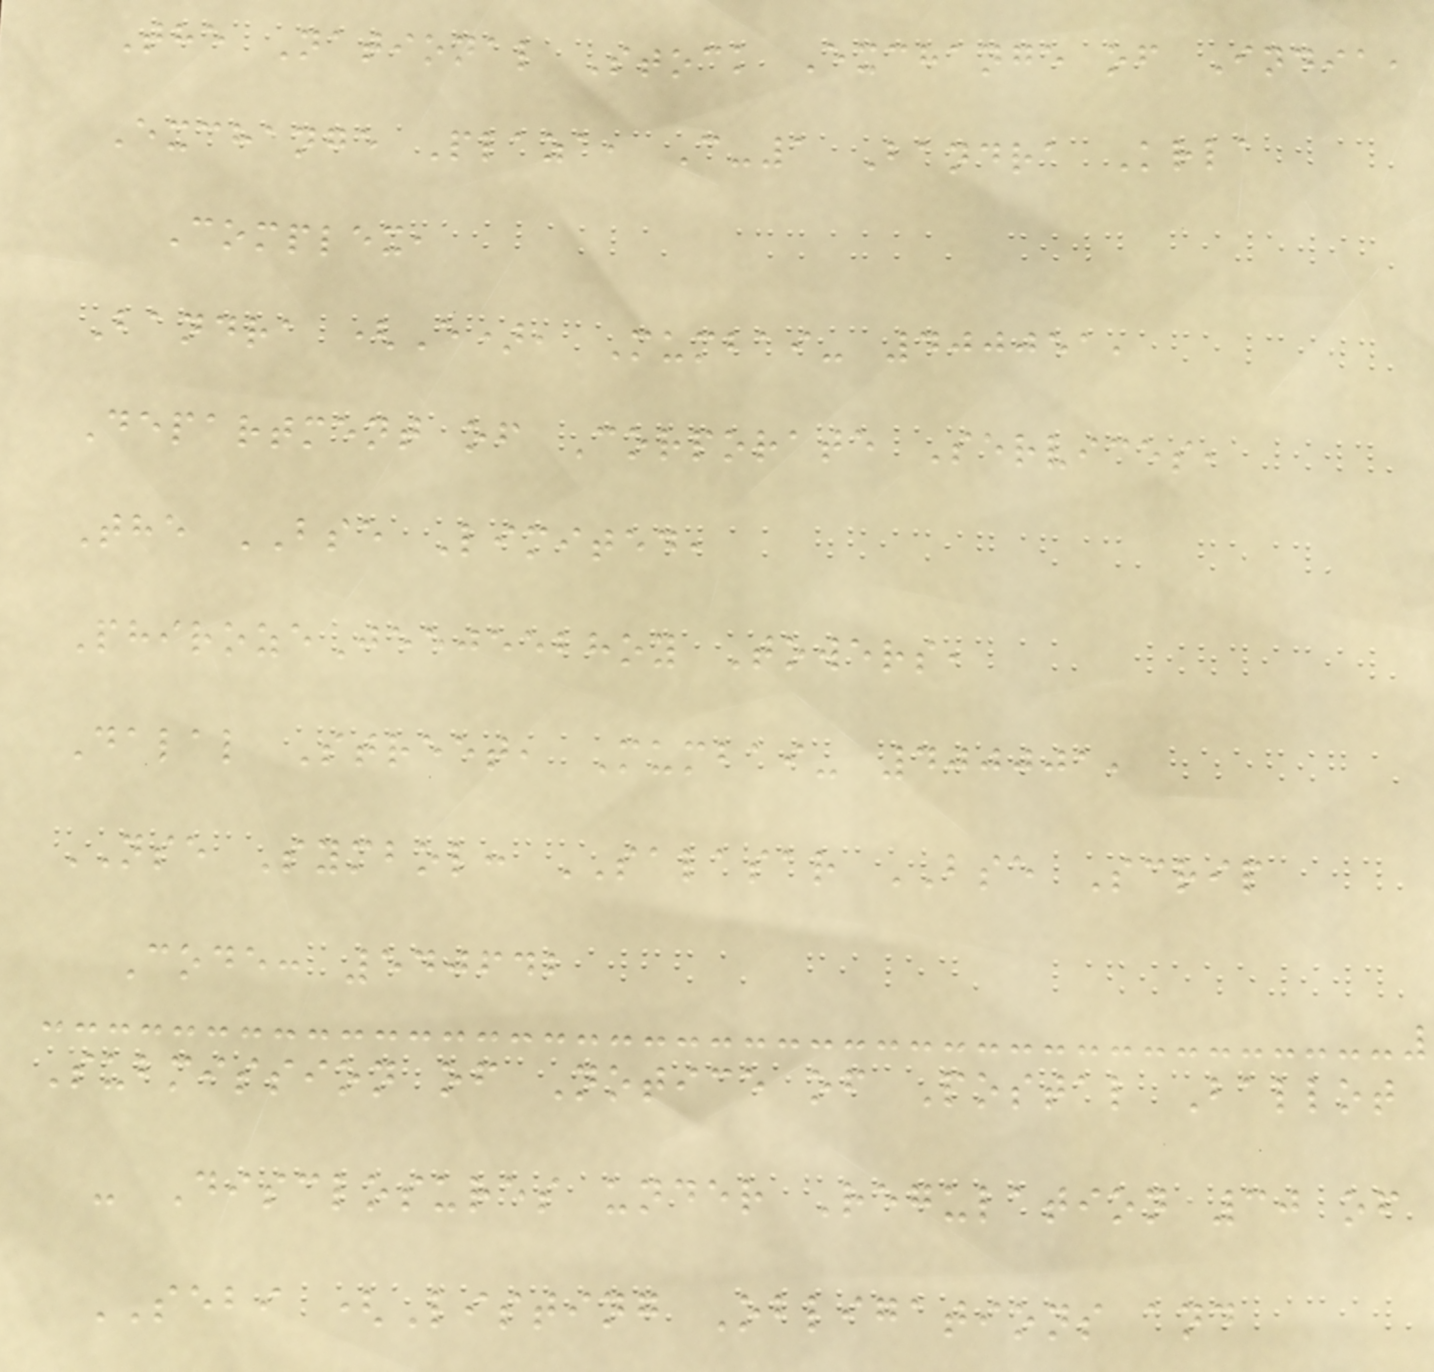The National Stock Exchange of India,
Exchange Plaza, C-1 Bandra Krla
Complex,
Bandra (E), Mumbai- 400051,
Department of Corporate Services,
The BSE Limited,
PhirozeJeejeebhoy Towers,
Dalal Street, Mumbai- 400001,
NSE Symbol: SALASAR BSE Scrip
Code: 540642
Submission of Notice of Postal Ballot
- Disclosures under Regulation 30 of
SEBI (Listing Obligations and
